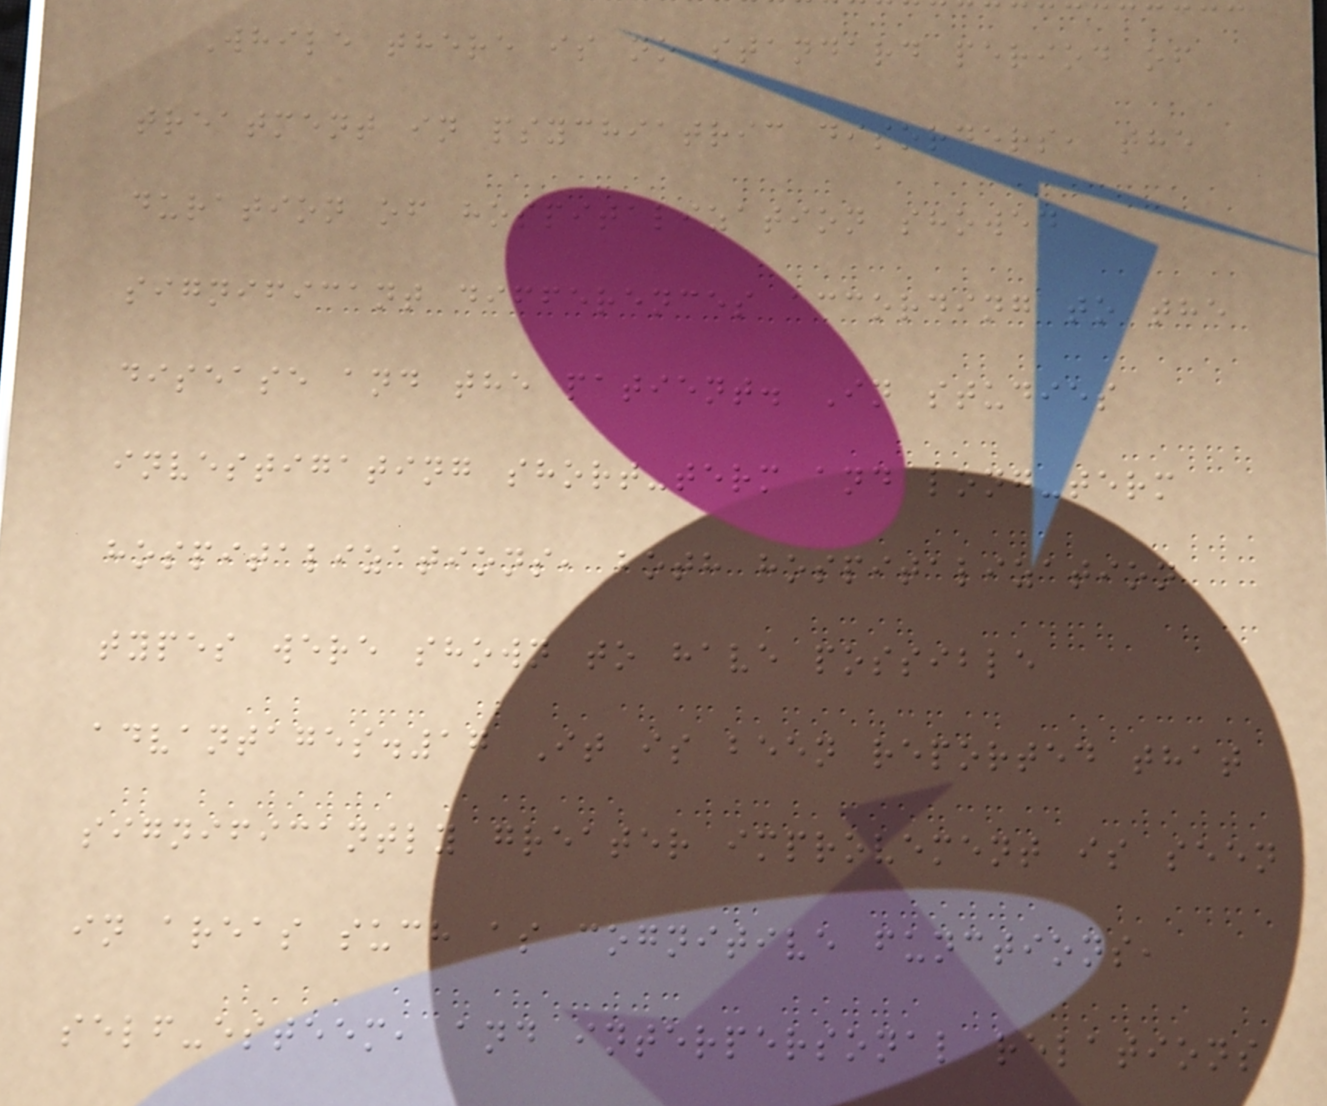While there is no standard period of
treatment in psychiatric disorders, the
duration of hospitalization showed
significant differences according to the
disease and the patient. In studies
investigating short-term and long-term
hospitalizations, both hospitalization
types were shown to have possible
advantages.17 It is been reported that
significantly greater improvement is seen
in areas such as cognitive functions,
self-esteem, and interpersonal relations
